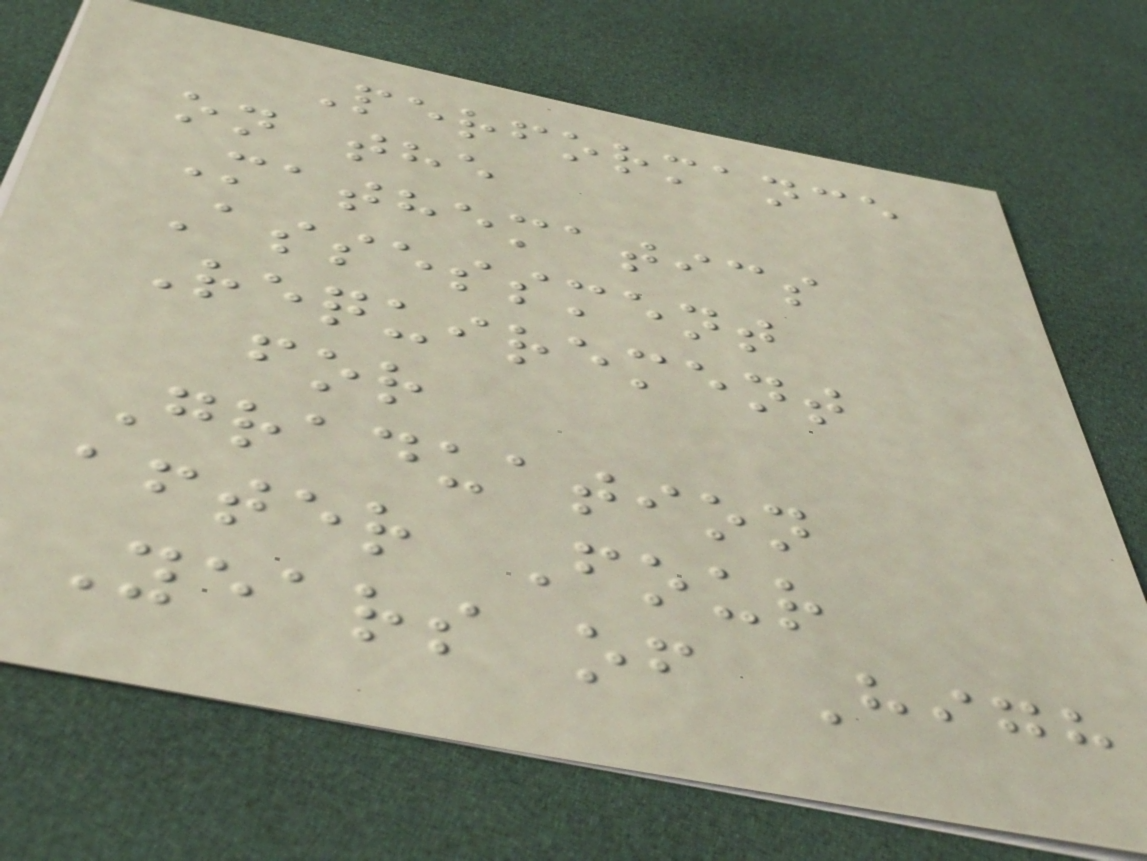Performance
on the
Mathematics
Assessment
Requirement
for
Graduation
after Four
Years of High
